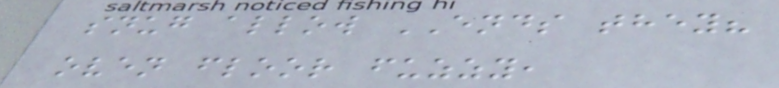snug allow ENDS they?
oven floor fuzzy,
